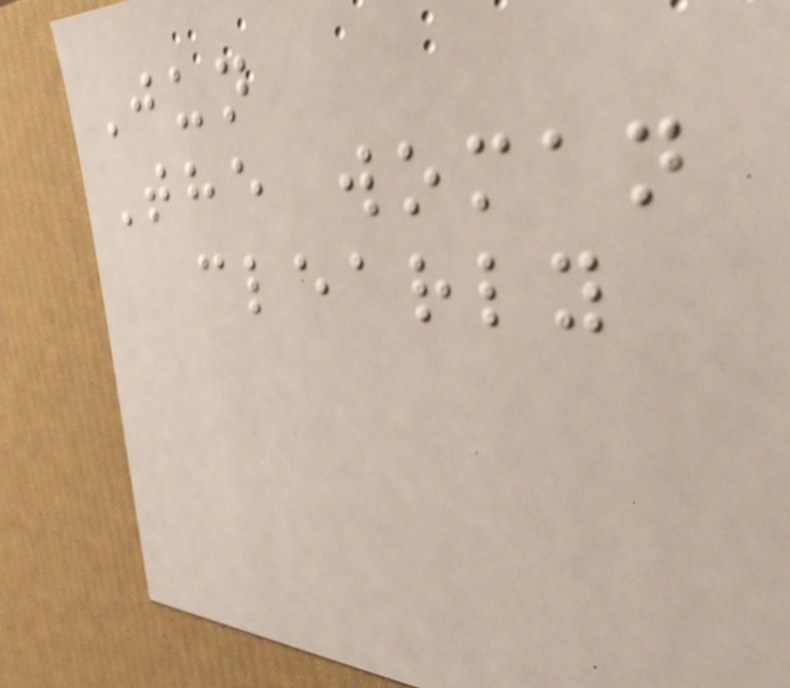Jun
The woman
clearly
